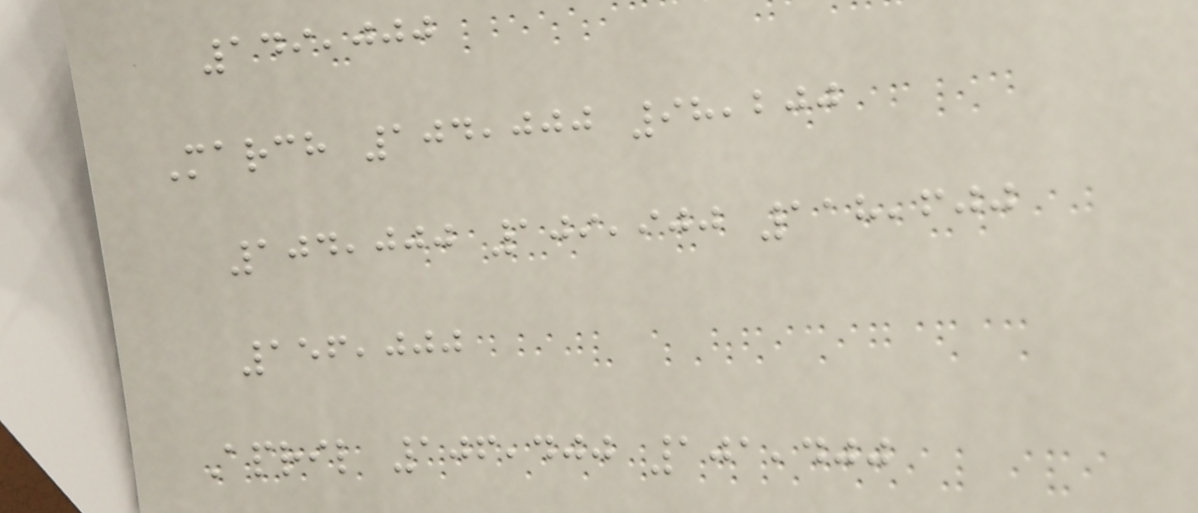149,000
March 104,000 98,200
104,000 109,900 118,600
156,000
April 106,400 101,400
